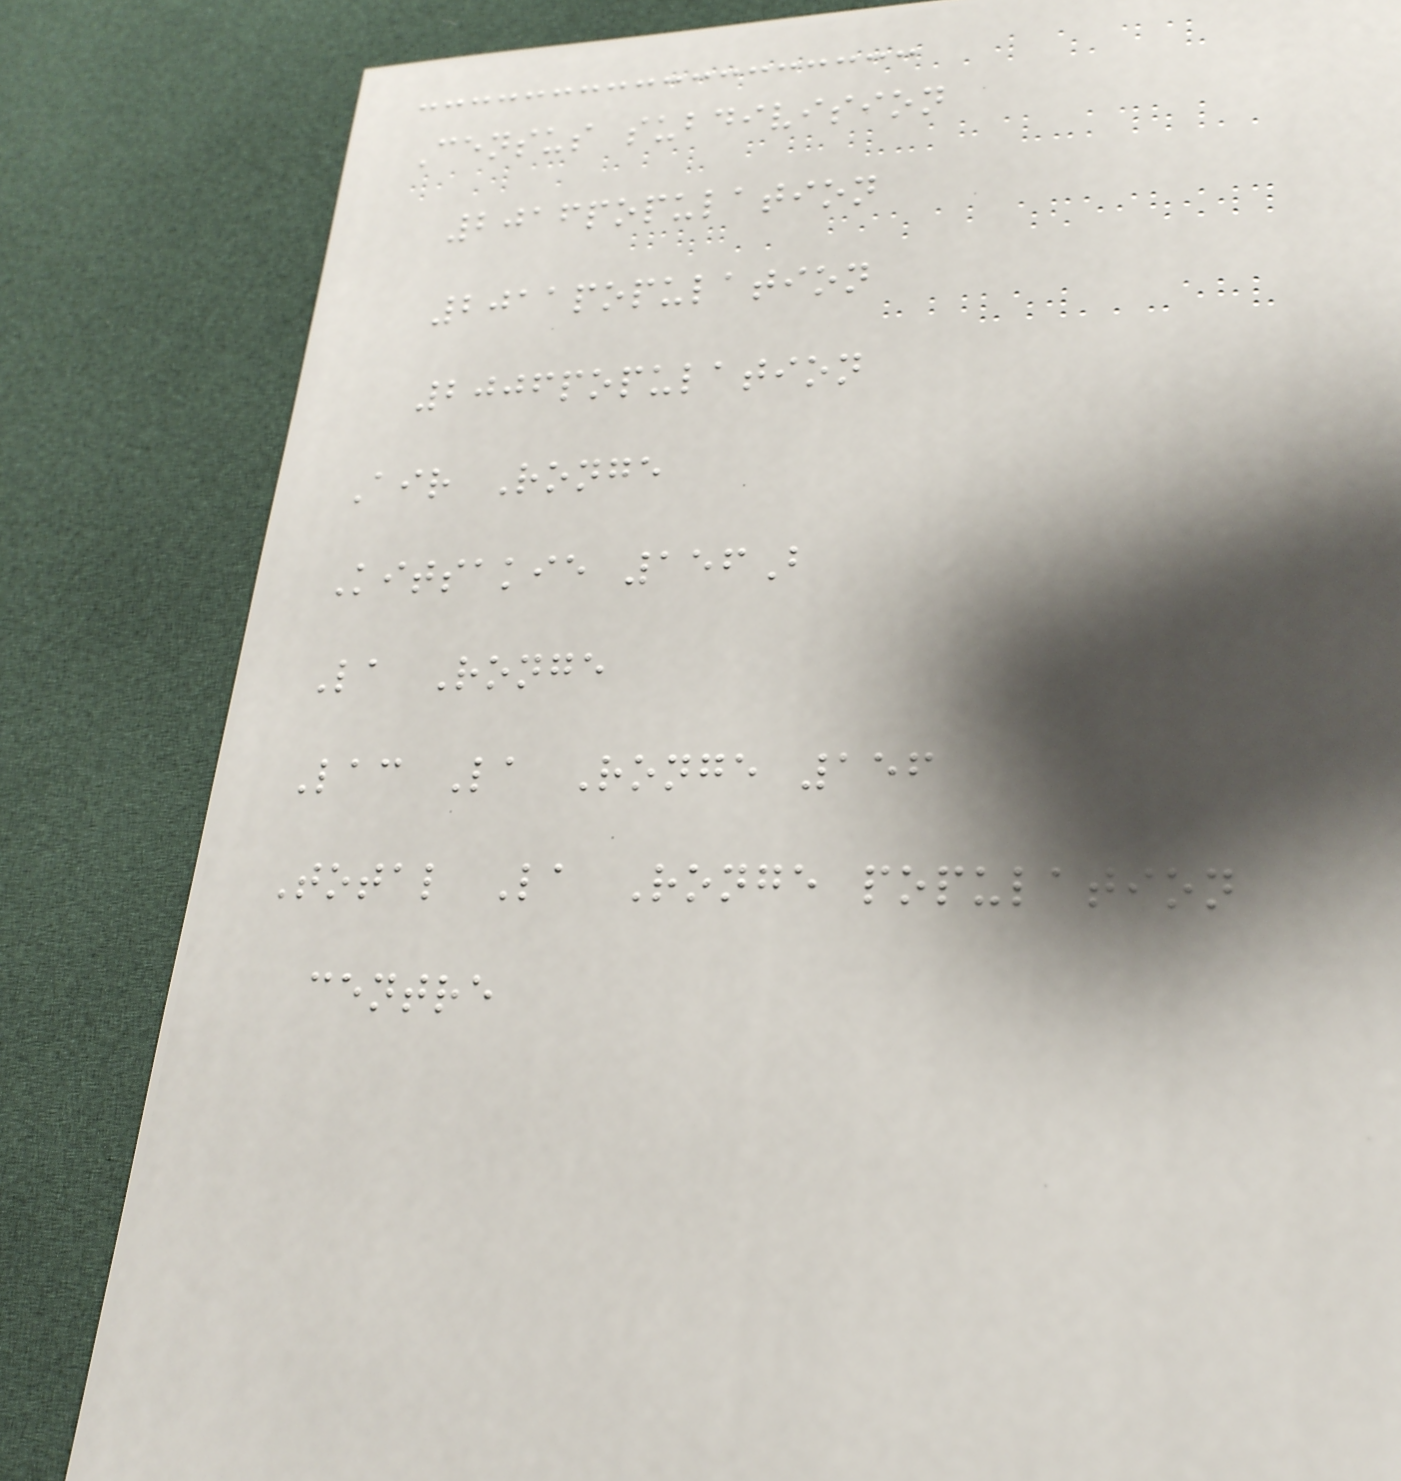Census subdivision
2016population
2011population
2006population
Air Ronge
Kitsakie 156B
La Ronge
Lac La Ronge 156
Total La Ronge population
centre
